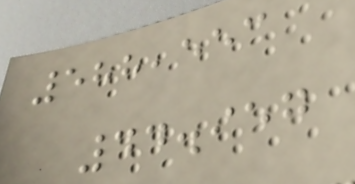588,553
44.957
